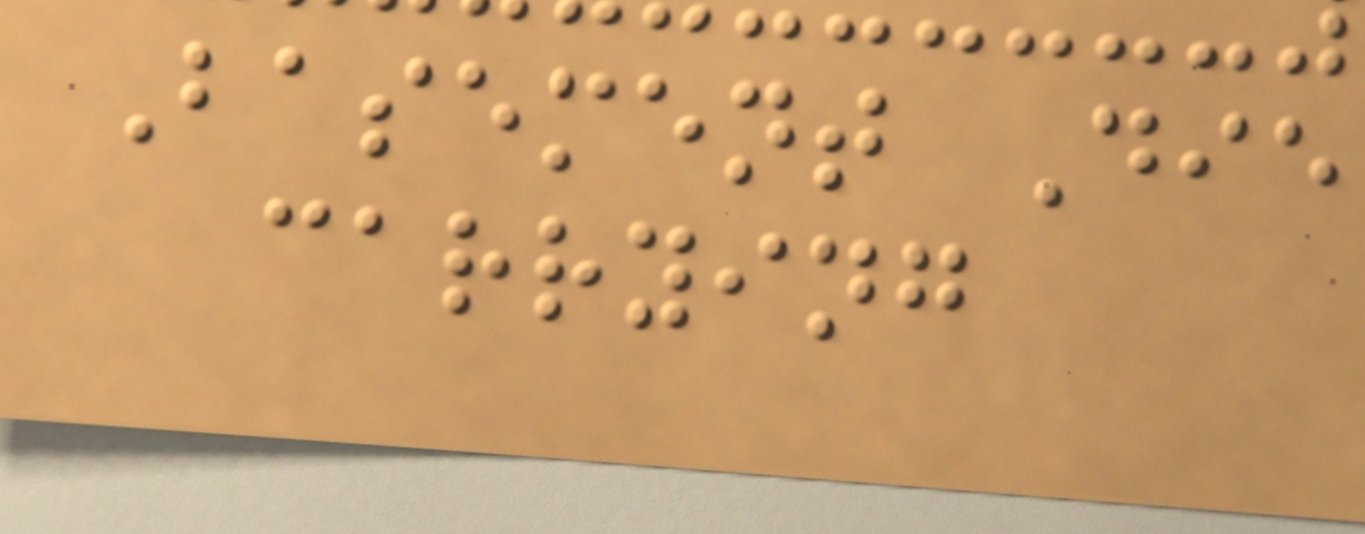Basement Die
carrying
